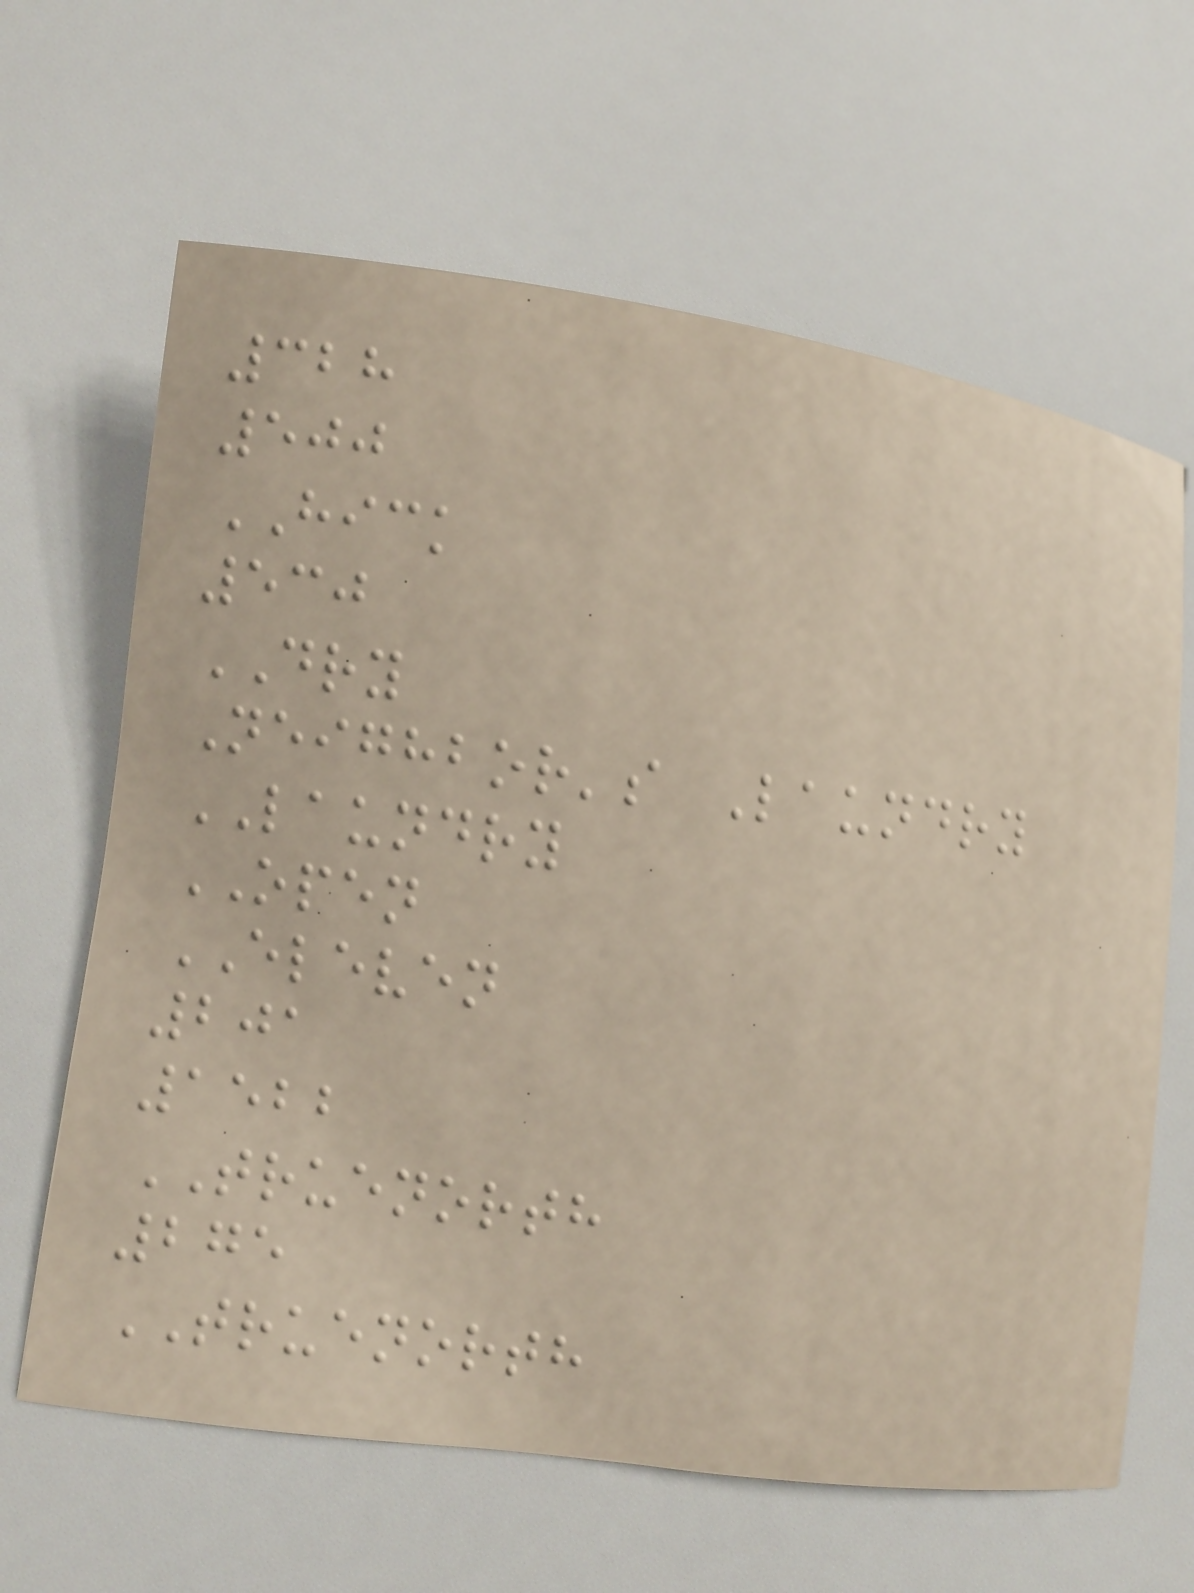328
500
HICK
530
DRY
Neighbor's Laundry
LAUNDRY
OPEN
ELEVEN
201
1522
TRUENORTH
275
TRUENORTH
